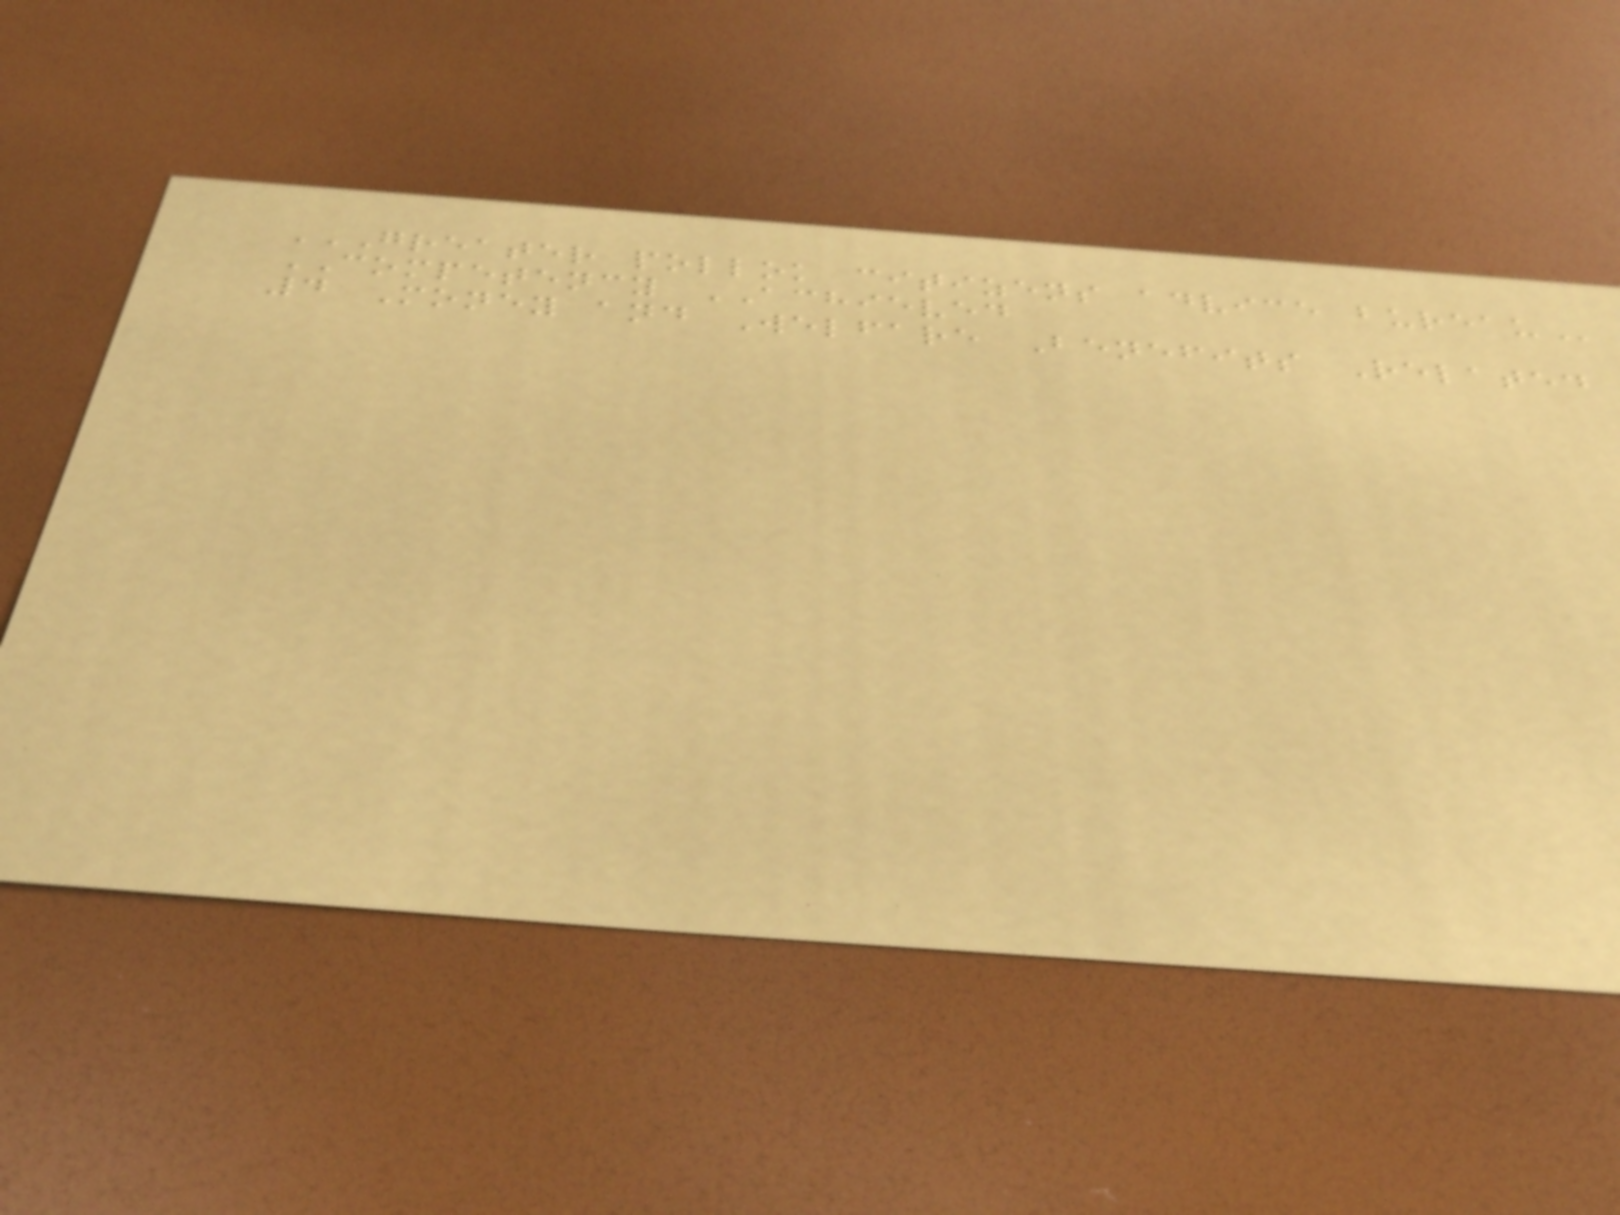GREATER POLLOK CITIZENS ADVICE BUREAU
COMPETENCY ACHIEVED
4 Money and Welfare Benefits Related
